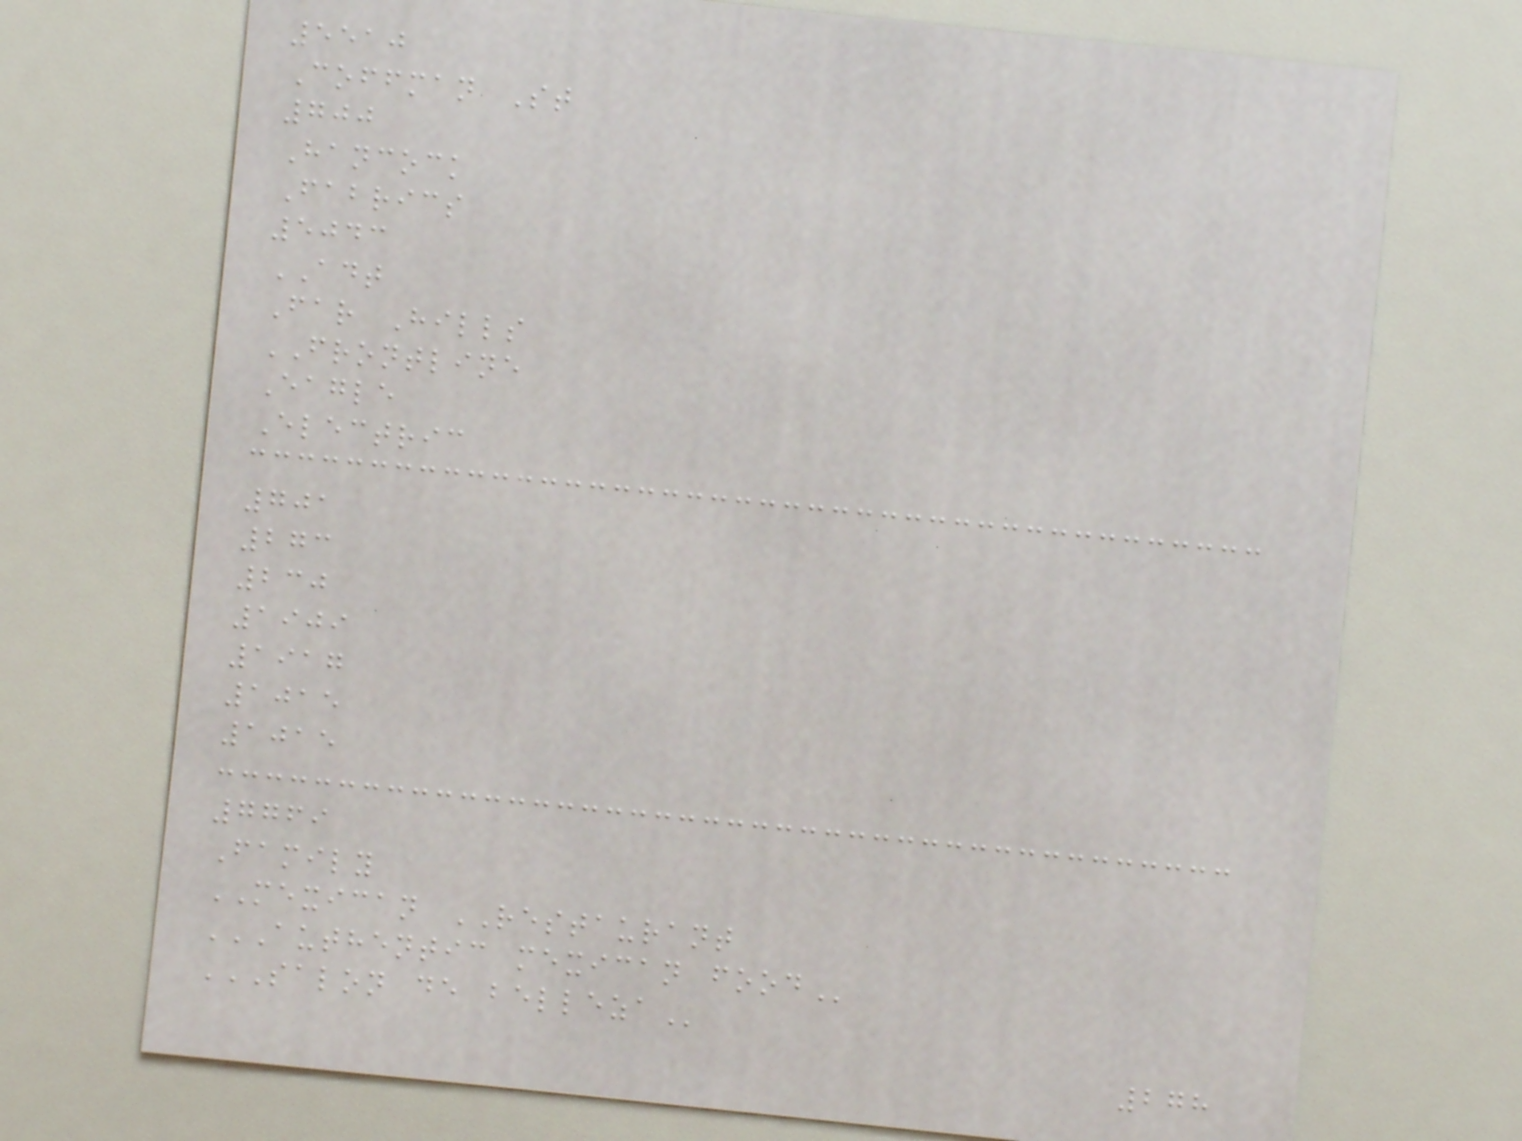5510
Coffman St
700
Hancock
Fabrics
5043
ADT
Far Hills
FRONTLINE
Eagle
Electric
701
273
230
1909
1917
1015
1015
7769
Family
MEXICAN RESTAURANT
AUTHENTIC MEXICAN FOOD
SALON DE BELLEZA
278
